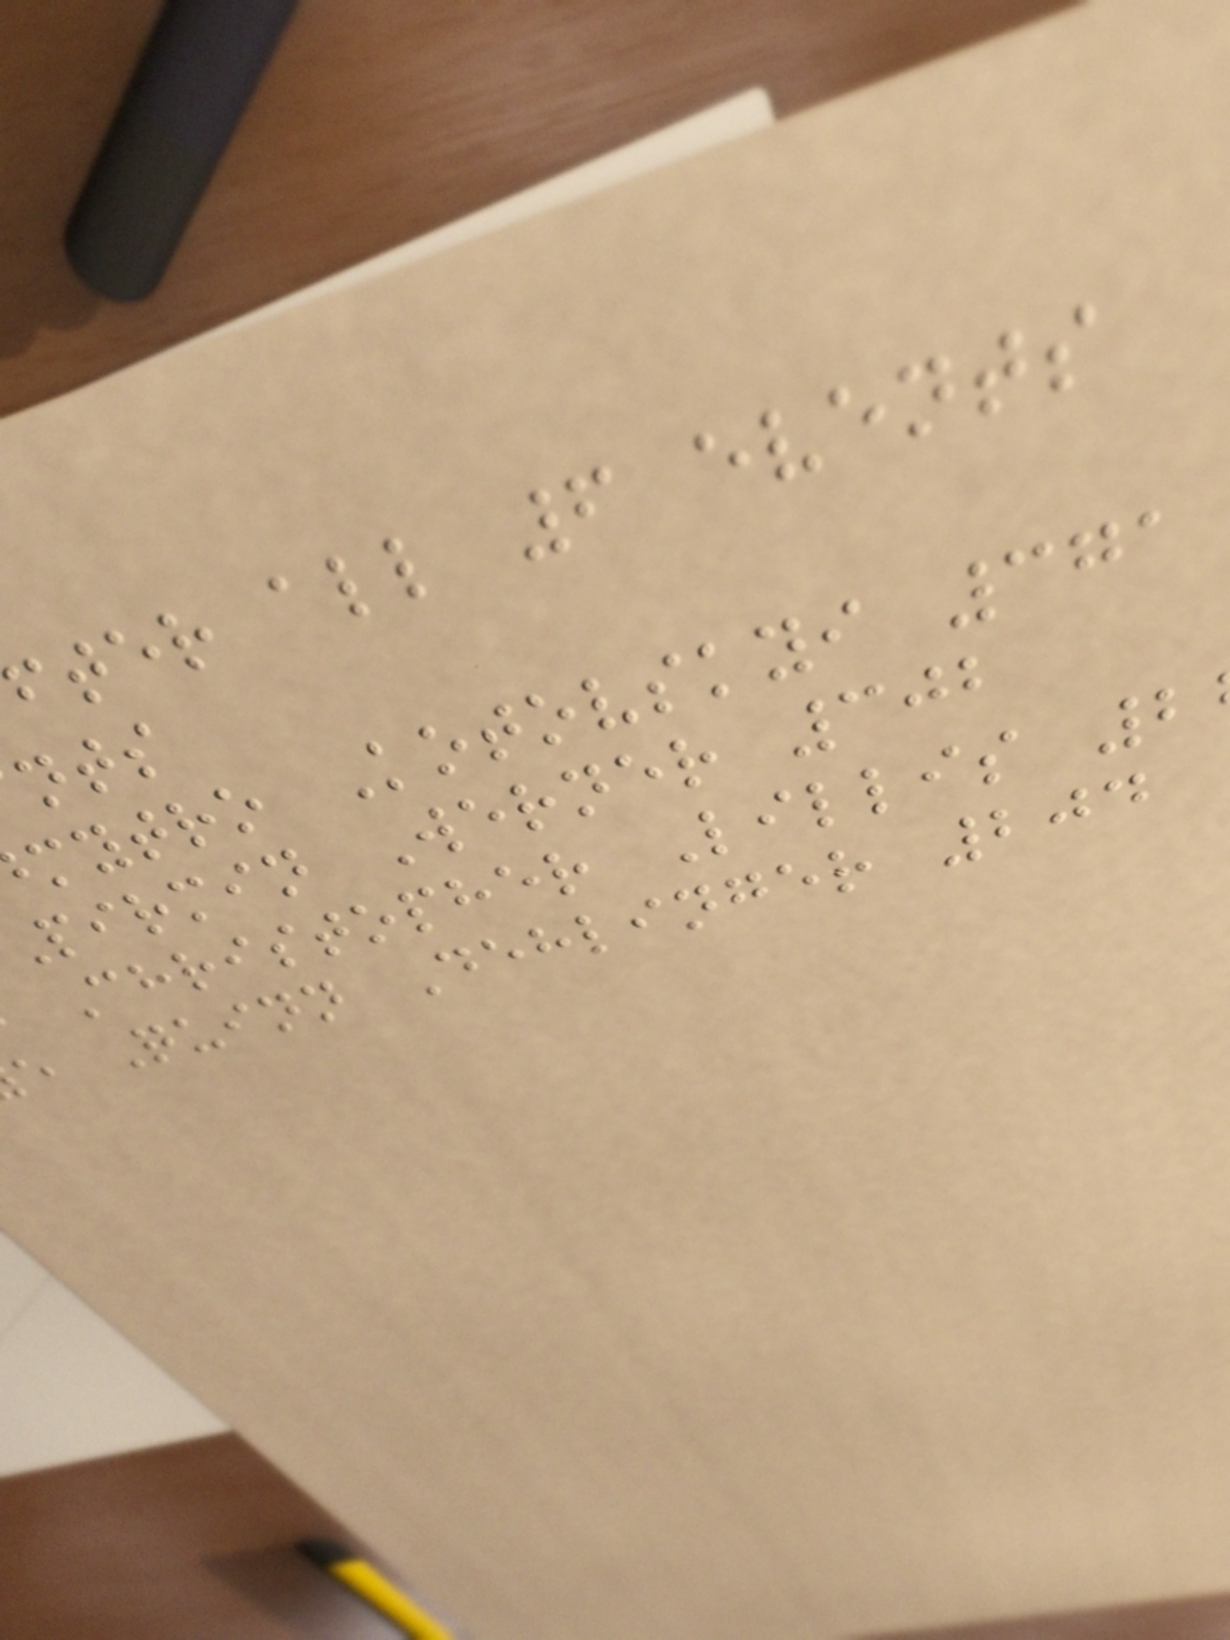fter all 6 events
mytro Kotovskyi 371
pirmin Werner 302
Christopher Lillis 2
e Quinn Dehlinger 204
